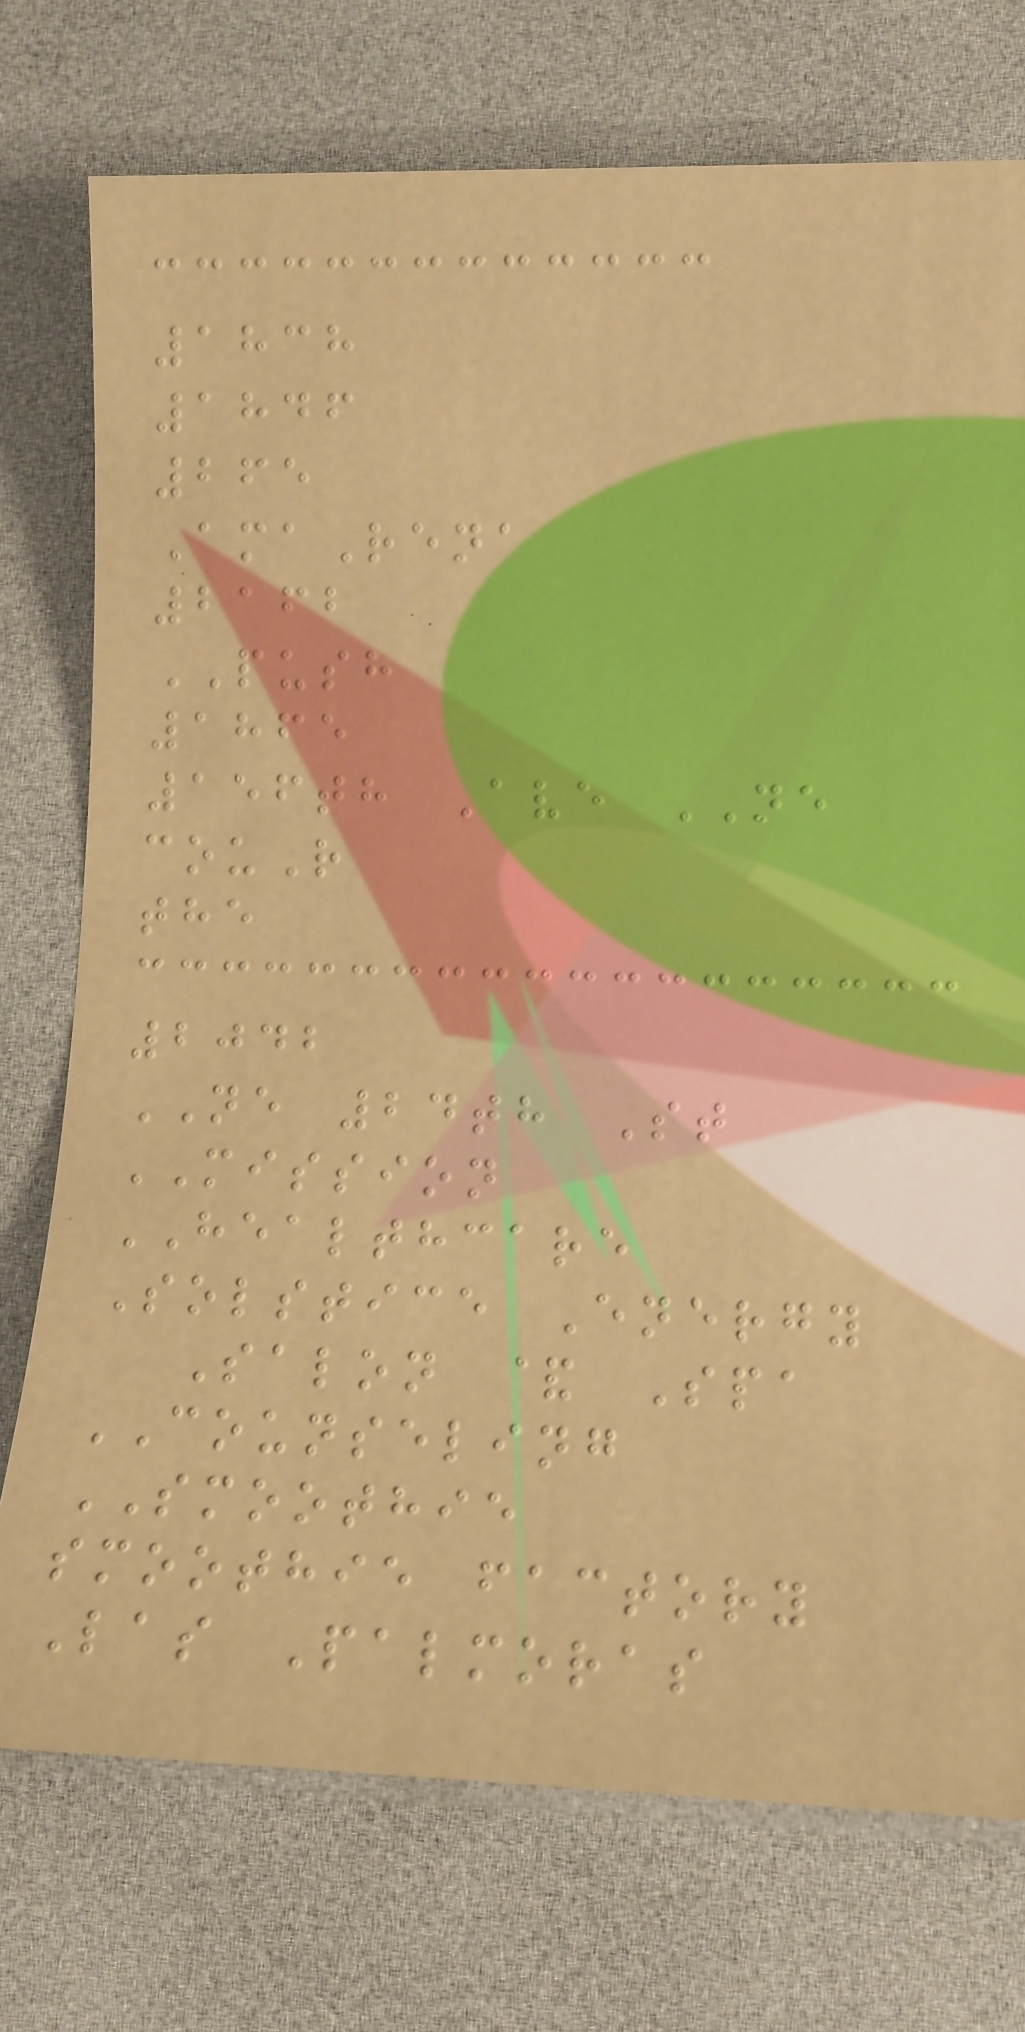1838
1846
265
AmaRena
2162
PUSH
1865
156th Ave NE
couR
the
2042
NE 24th St
MISSION
HEALTHCARE
Solstice Energy
Salon & Spa
COUNSELING
SMOOTHIE
smoothie factory
Las Palmoras
